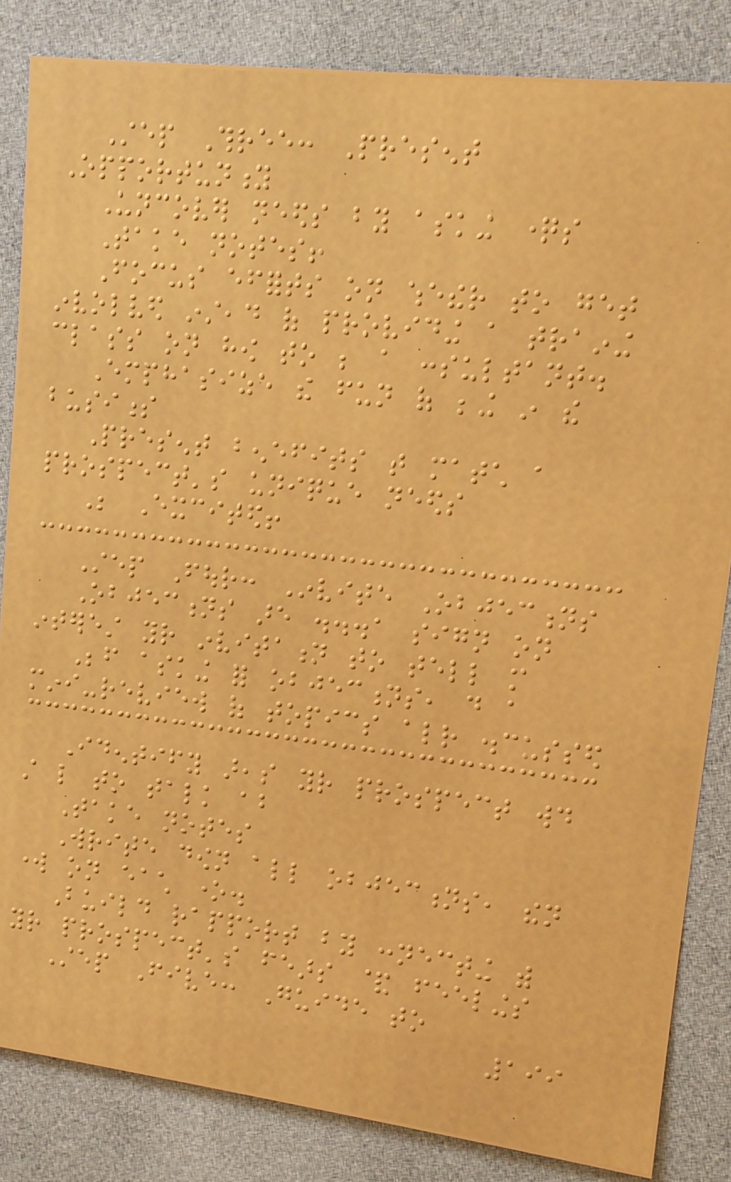Step Three: Present
Opportunity
Uncover needs by asking questions
Take notes!
Focus efforts on whether to get
involved instead of providing a training
class on how to be a consultant.
Emphasize the fun of being in the
business
Present benefits that match a
prospect's unique needs
Be Excited!
Step Four: Invite Objections
Objections are ...a sign on
interest your invitation to tell more
Before asking for objections, do a
mini-review of topics already discussed
Identify areas your prospect would
still like to talk about
Take notes
Write down all objections, then
work on each one.
Build rapport by connecting with
your prospect's fears & feelings
Step Five: Guide to
199
